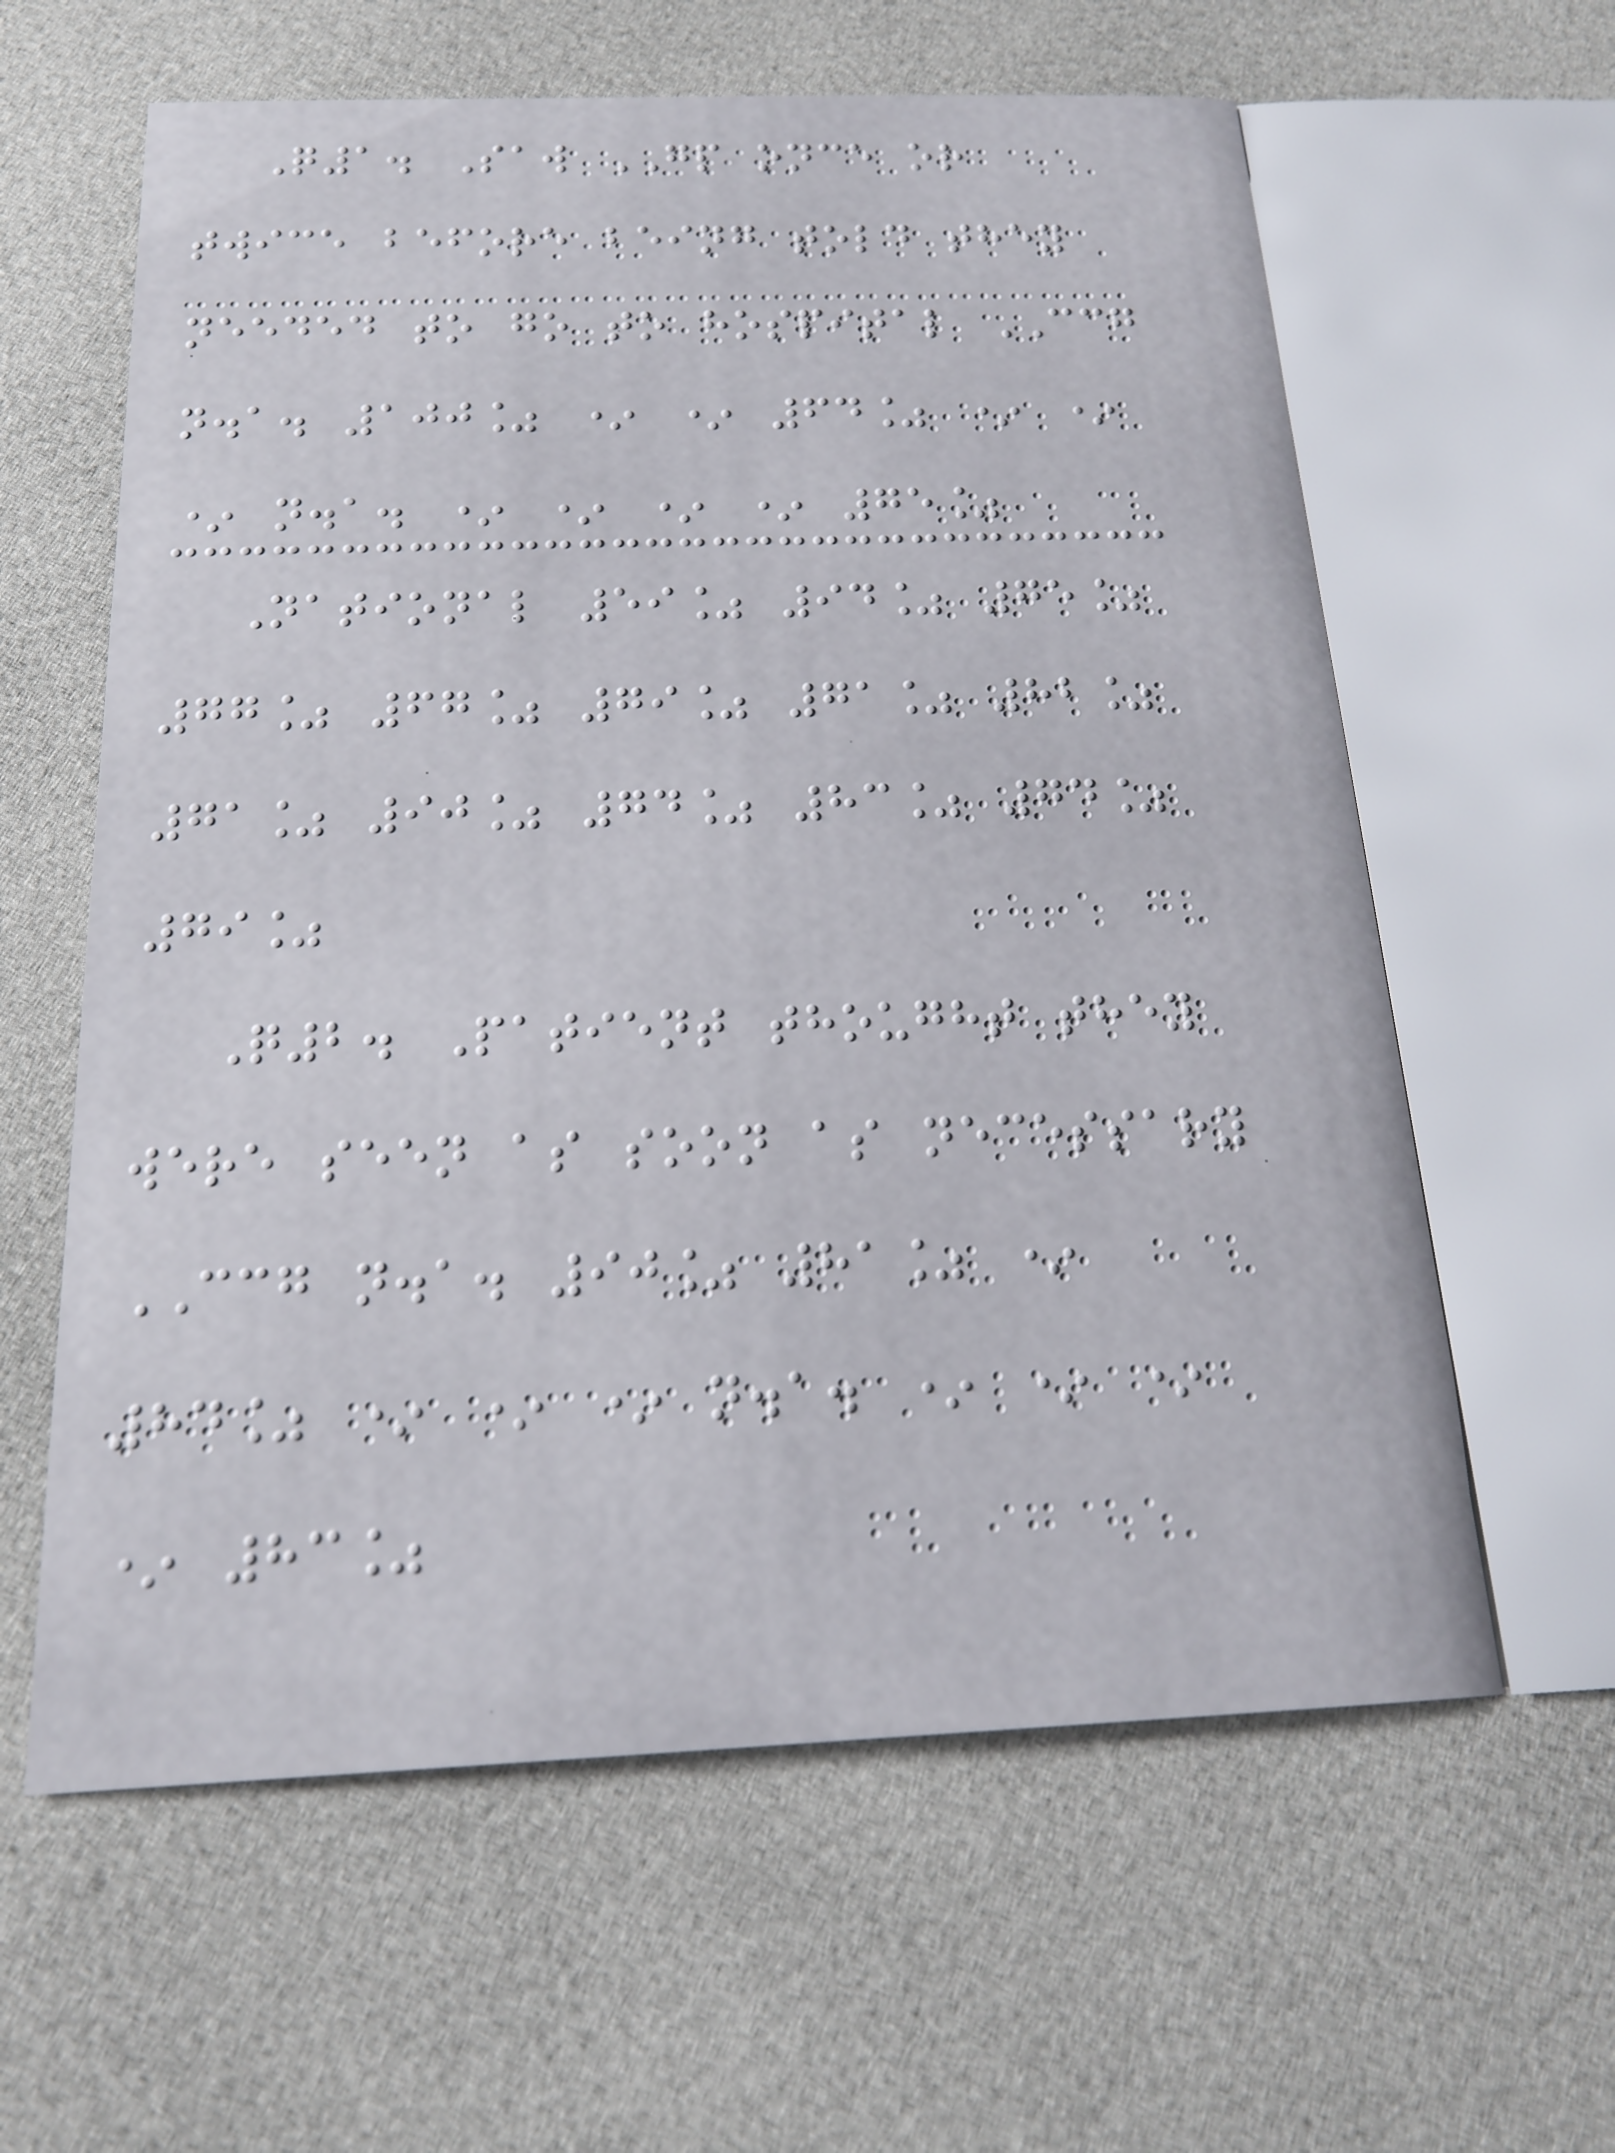Q1. Saw GP once or
twice before being told they
needed to go to hospital CCG
n.a. 100% * * 64% * *
* n.a. * * * * 75%
National 59% 94% 75%
77% 67% 79% 71% 82%
71% 90% 74% 83% 74%
79%
Q2. Patient thought they
were seen as soon as necessary
CCG n.a. 90% 81% *
84% * * * n.a. * * *
* 83%
